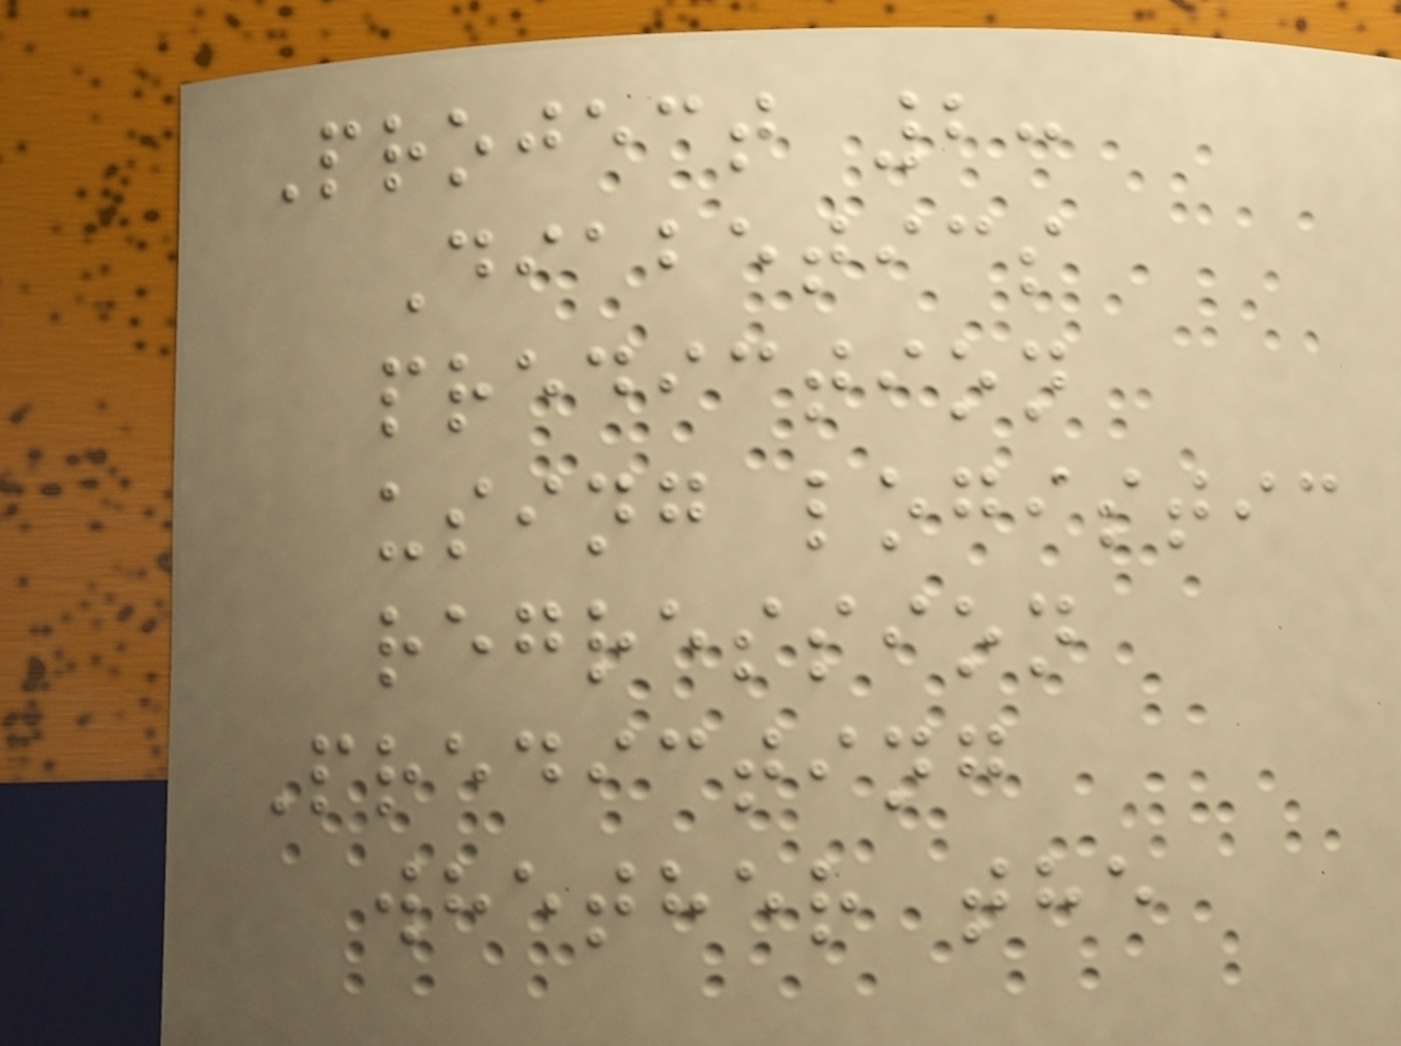Project 2:
Diabetics
prediction
using logistic
regression
Predicting
whether the
